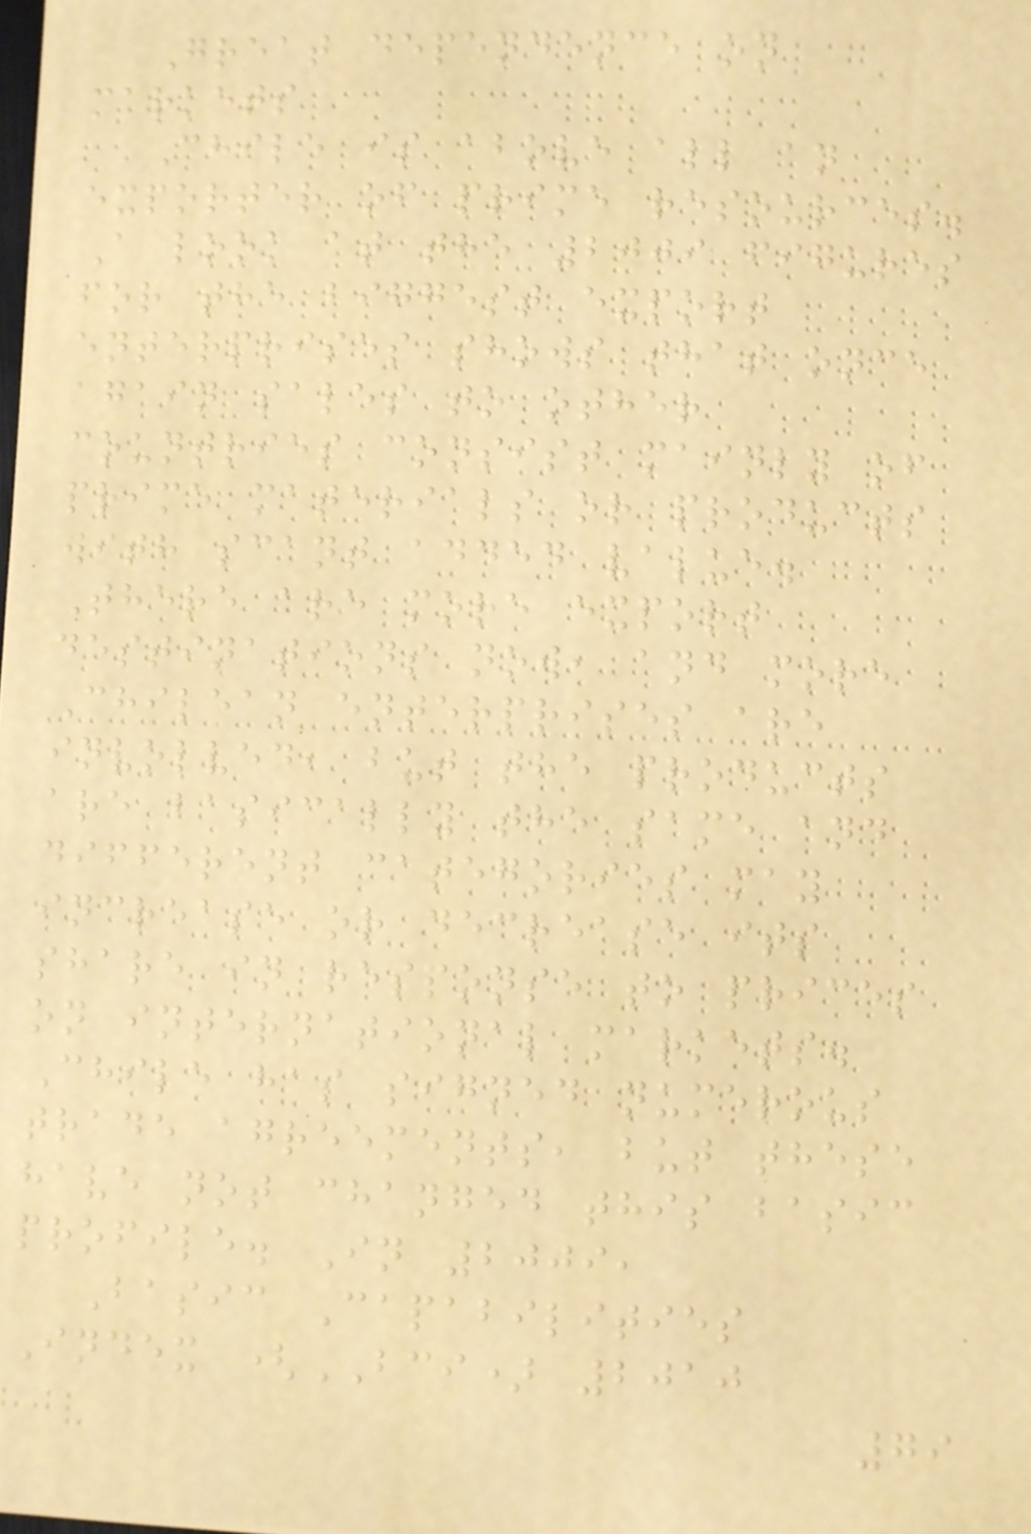Great dependence on
markets
Chile is above all an
exporter of prime resources.
A look at the 2009 figures
for the biggest export
enterprises shows that once
again sales to other
countries consist mainly of
prime materials or products
with scant added value.
There are more export
destinations now, and more
Chilean enterprises are
involved, but the products
are basically the same and
different categories may
increase or decrease its
share in response to prices
on international markets.
Chile has signed numerous
trade agreements, but these
have not changed this basic
profile. In 2009,
Basic Capabilities
Index (BCI) 2010
79
